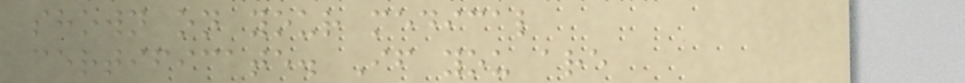shown on your medical
certificate. If you are
